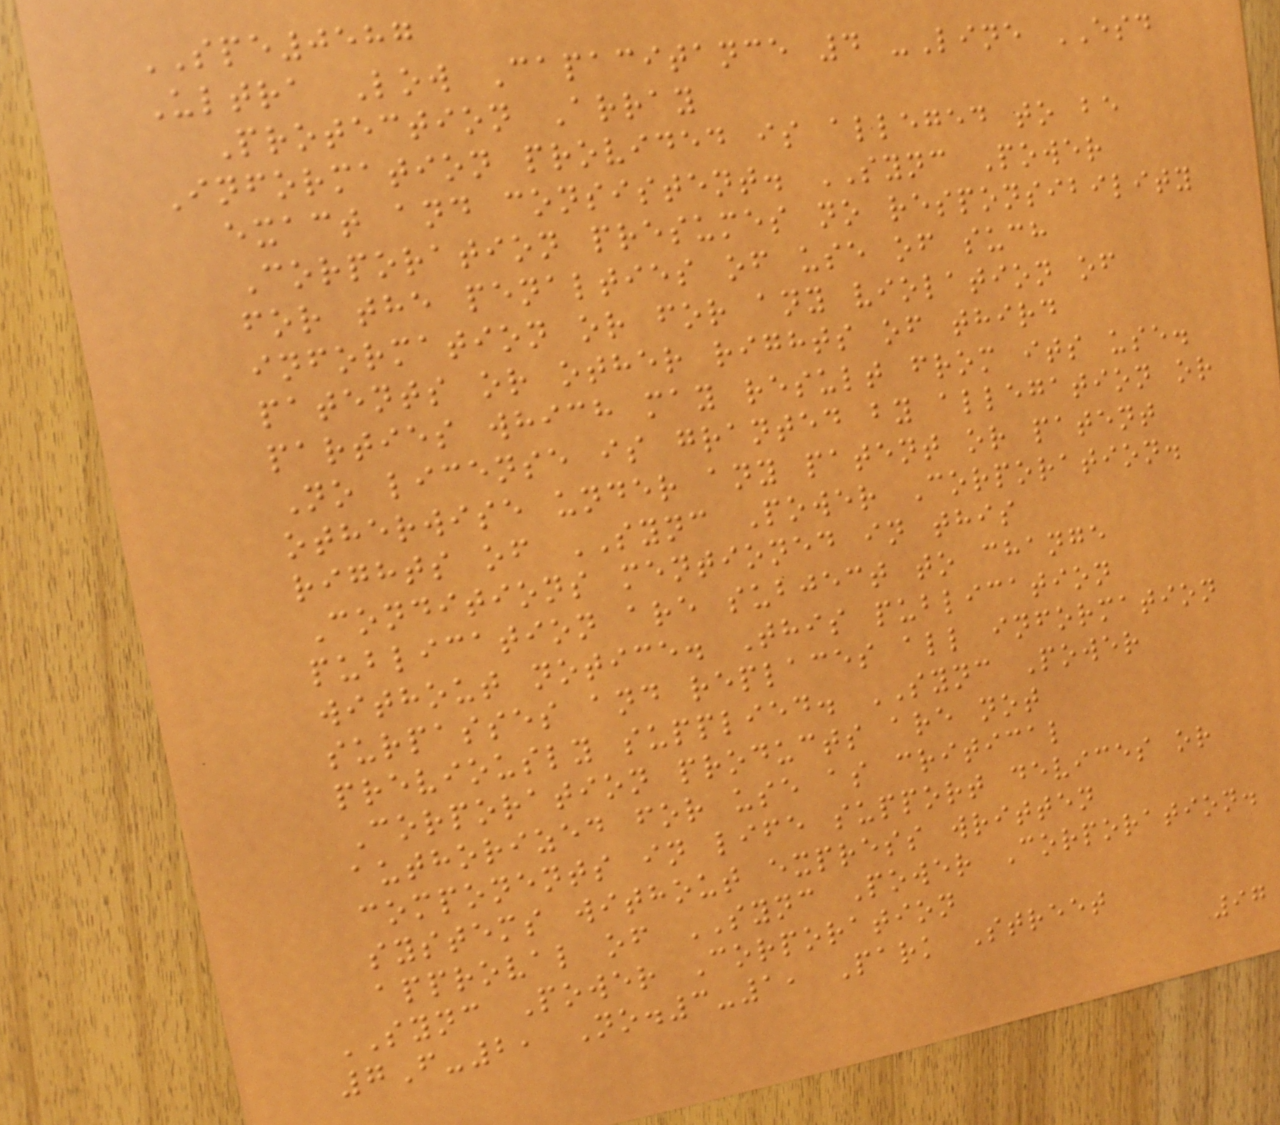SPE0587
Ultra Low Capacitance 4 -Line ESD
Protection Array
Information provided is alleged to be
exact and consistent. SYNC Power
Corporation presumes no responsibility
for the penalties of use of such
information or for any violation of
patents or other rights of third
parties which may result from its use.
No license is granted by allegation or
otherwise under any patent or patent
rights of SYNC Power Corporation.
Conditions mentioned in this
publication are subject to change
without notice. This publication
surpasses and replaces all information
previously supplied. SYNC Power
Corporation products are not
authorized for use as critical
components in life support devices or
systems without express written
approval of SYNC Power Corporation.
SYNC Power Corporation
7F-2, No.3-1, Park Street
97
